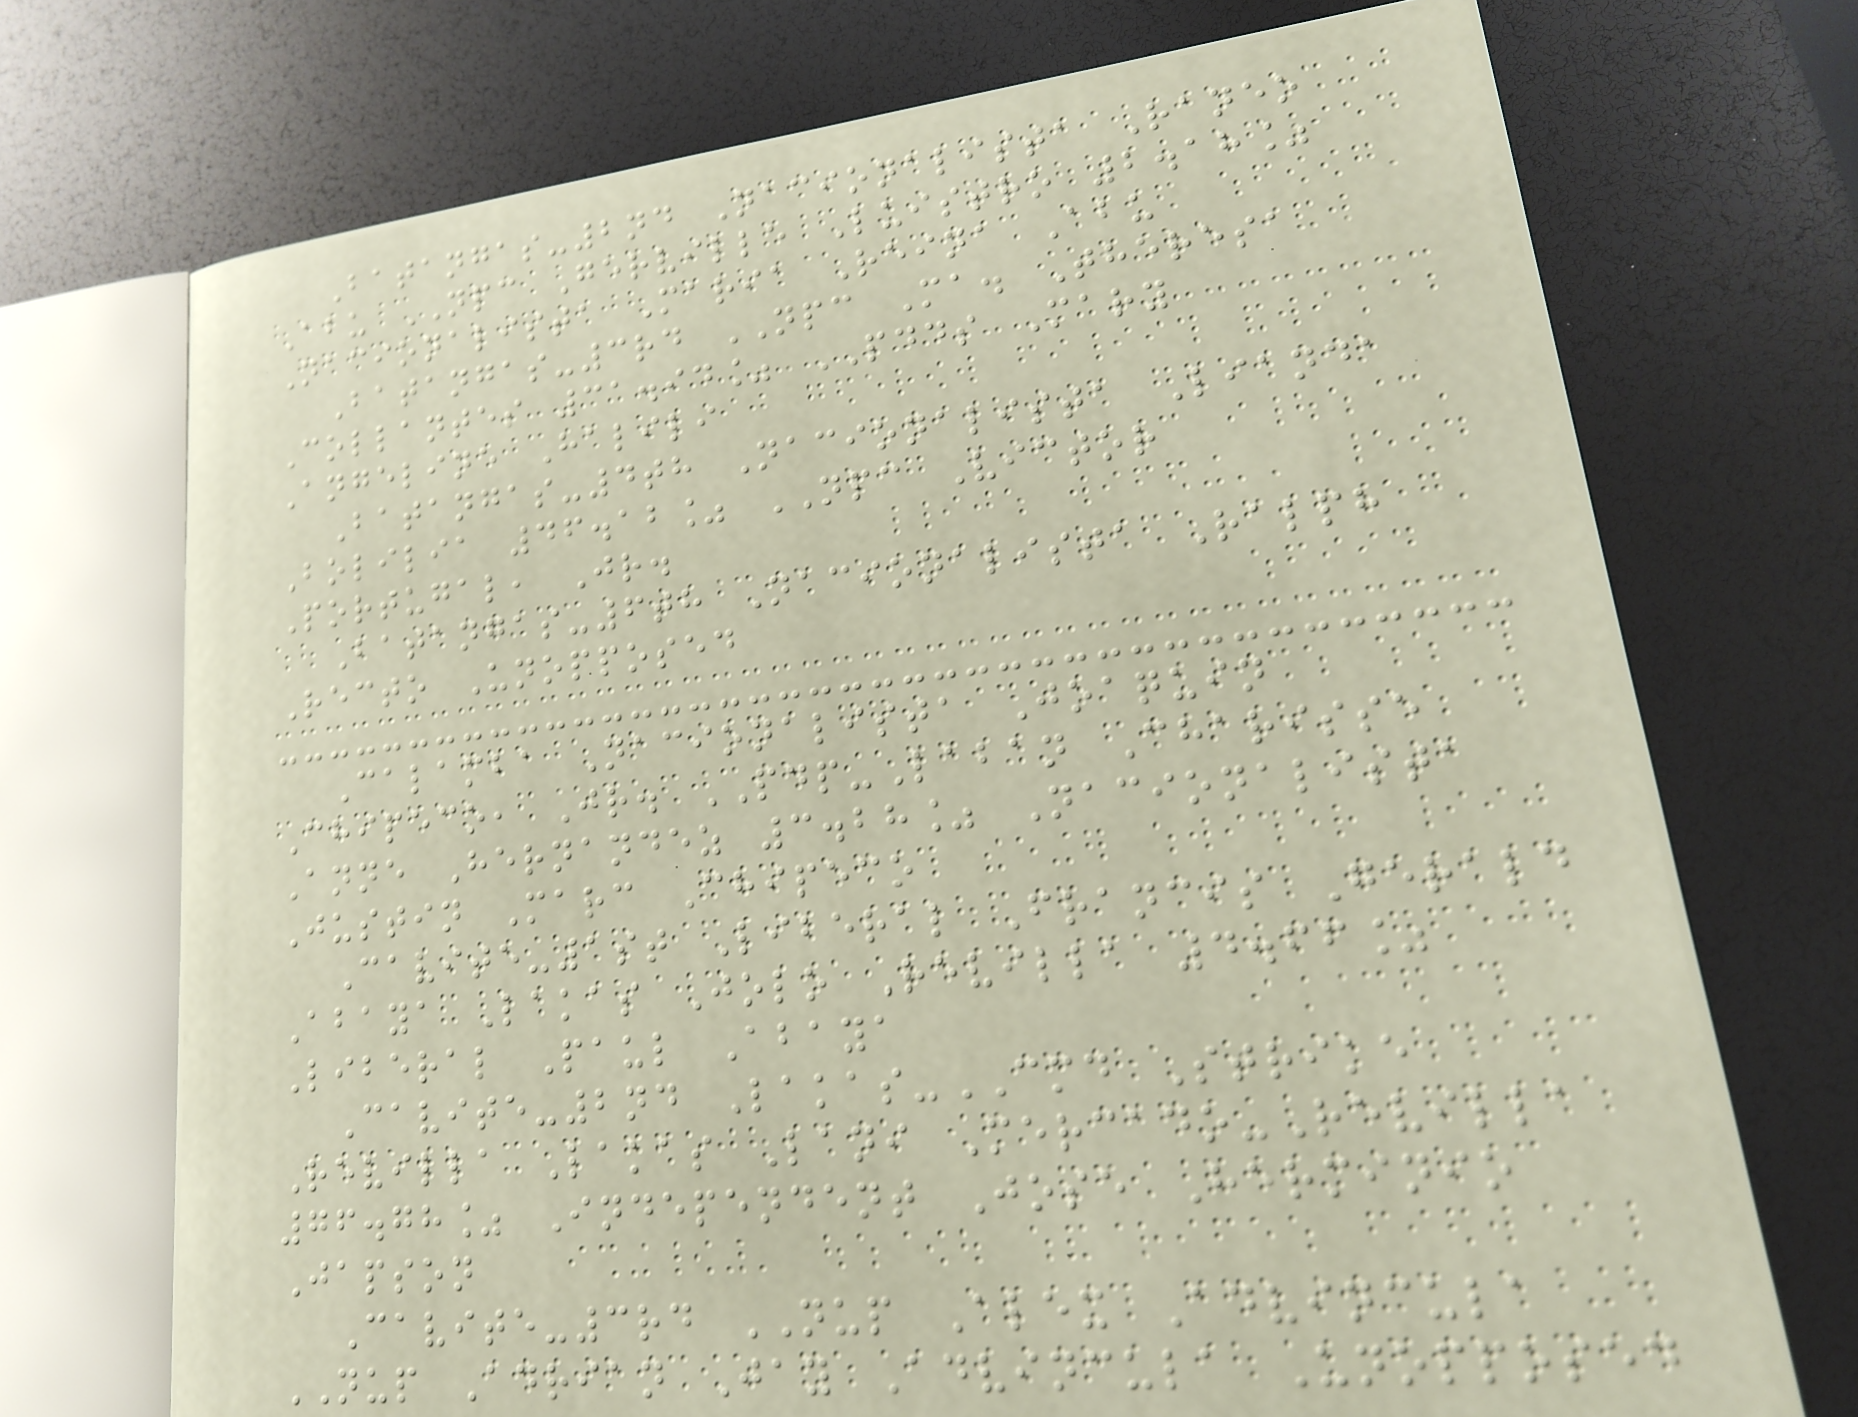Batangas-2nd Nacionalista Raneo
Abu NPC Gerville Luistro 2.18%
Nacionalista Maria Reina Abu
Batangas-3rd NPC Ma. Theresa
Collantes 31.94% PDDS Mary
Angeline Halili
Batangas-4th Nacionalista Lianda
Bolilia 46.12% NPC Victor
Portugal, Jr.
Batangas-6th Nacionalista Ralph
Recto Unopposed
Calamba Nacionalista Joaquin
Chipeco, Jr. PDP-Laban Charisse
Anne Hernandez 3.28% Nacionalista
Justin Marc Chipeco
Cavite-1st Liberal Francis Gerald
Abaya Lakas Jolo Revilla 4.66%
Liberal Paul Abaya
Cavite-2nd Lakas-CMD Strike
Revilla Lakas Lani Mercado-Revilla
76.78% Independent Jose Herminio
Japson
Cavite-3rd NUP Alex Advincula
NUP Adrian Jay Advincula Unopposed
